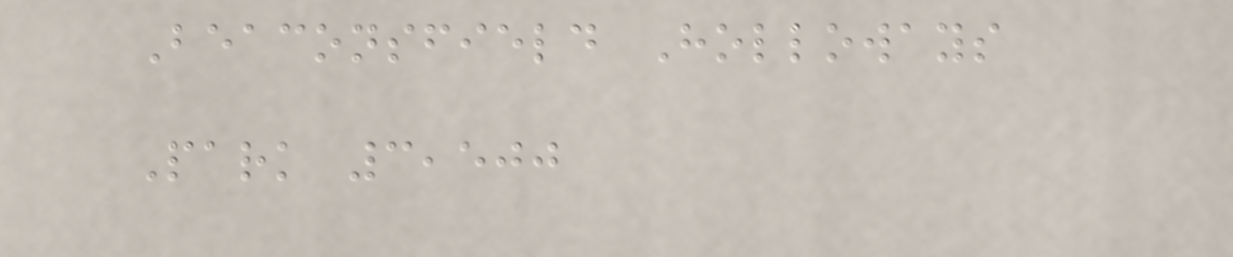Beaconsfield Holloways
Park 3,500
